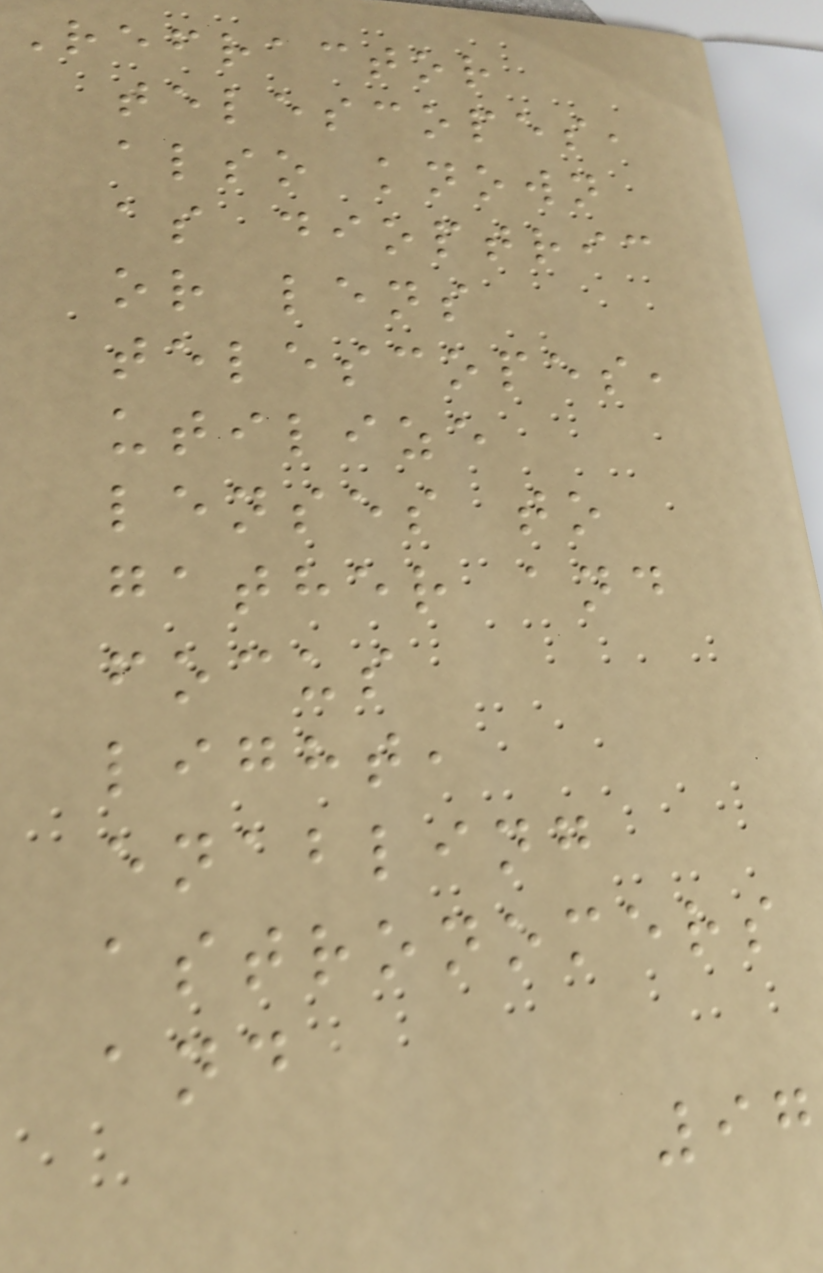Refractor
telescopes,
also known
as dioptric
or lens
telescopes,
utilize
lenses to
gather and
focus
light,
enabling
astronomers
and
97
